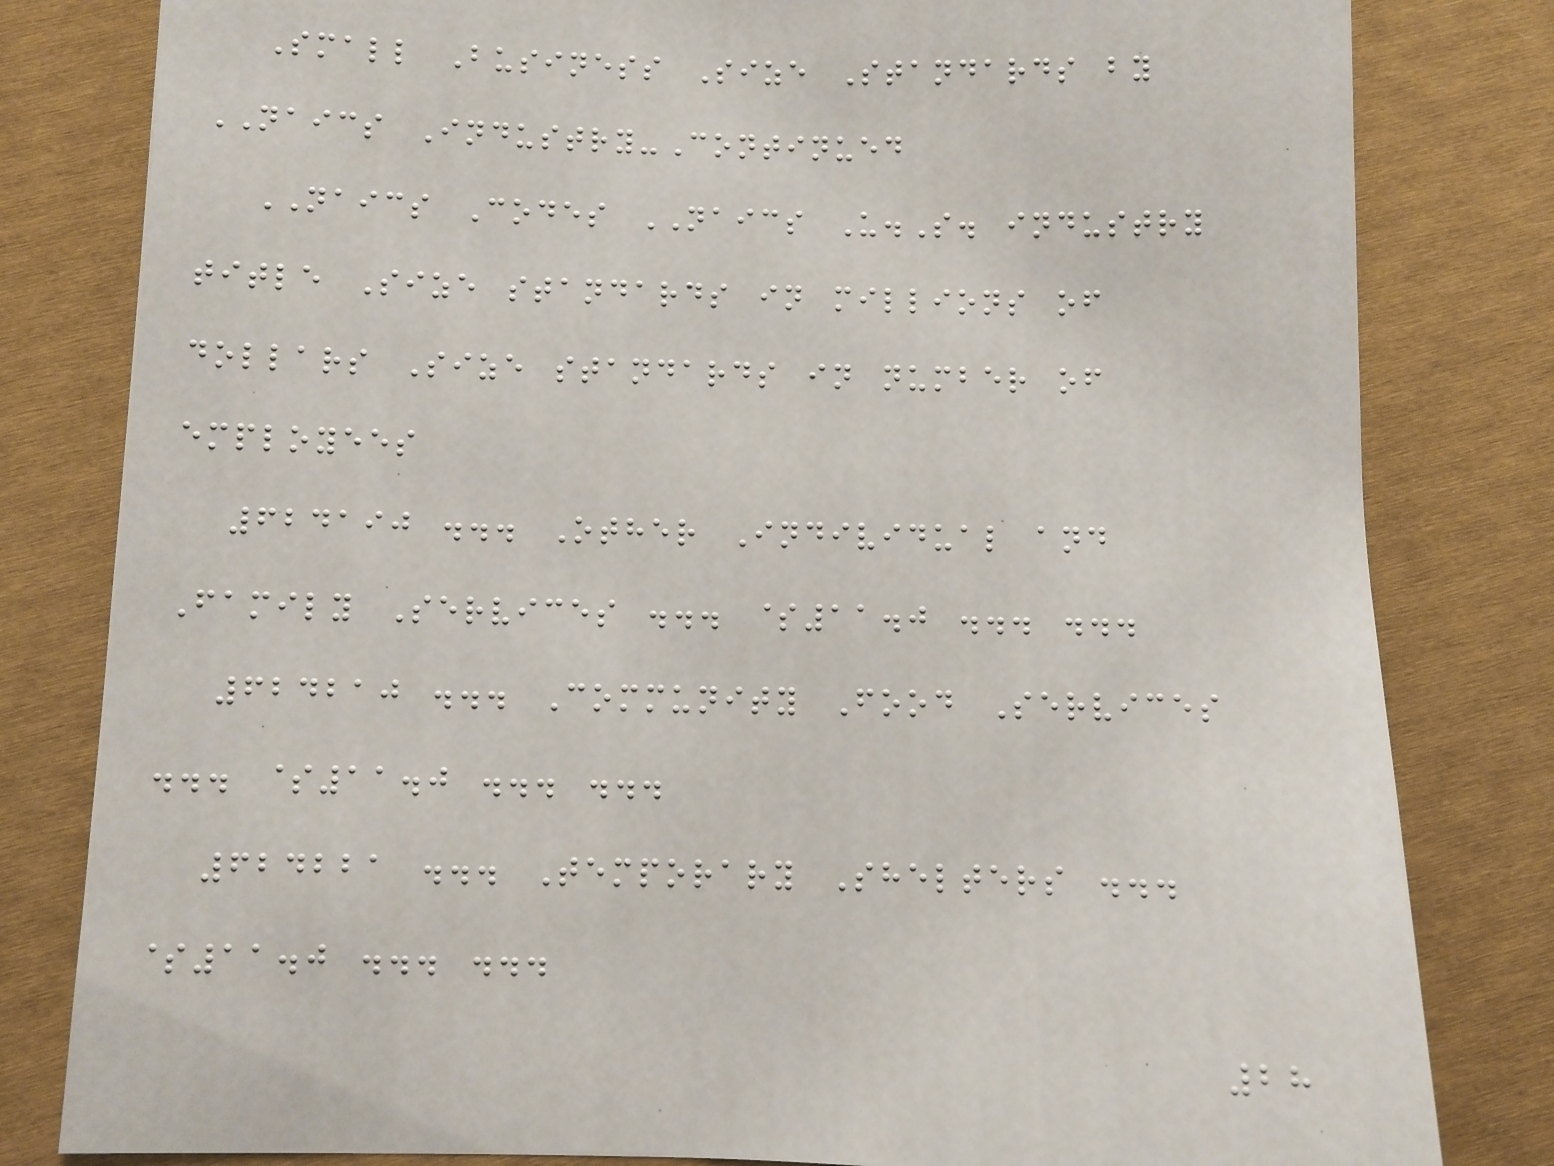Small Business Size Standards by
NAICS Industry-Continued
NAICS Codes NAICS U.S. industry
title Size standards in millions of
dollars Size standards in number of
employees
624190 ... Other Individual and
Family Services ... $11.0 ... ...
624210 ... Community Food Services
... $11.0 ... ...
624221 ... Temporary Shelters ...
$11.0 ... ...
28
